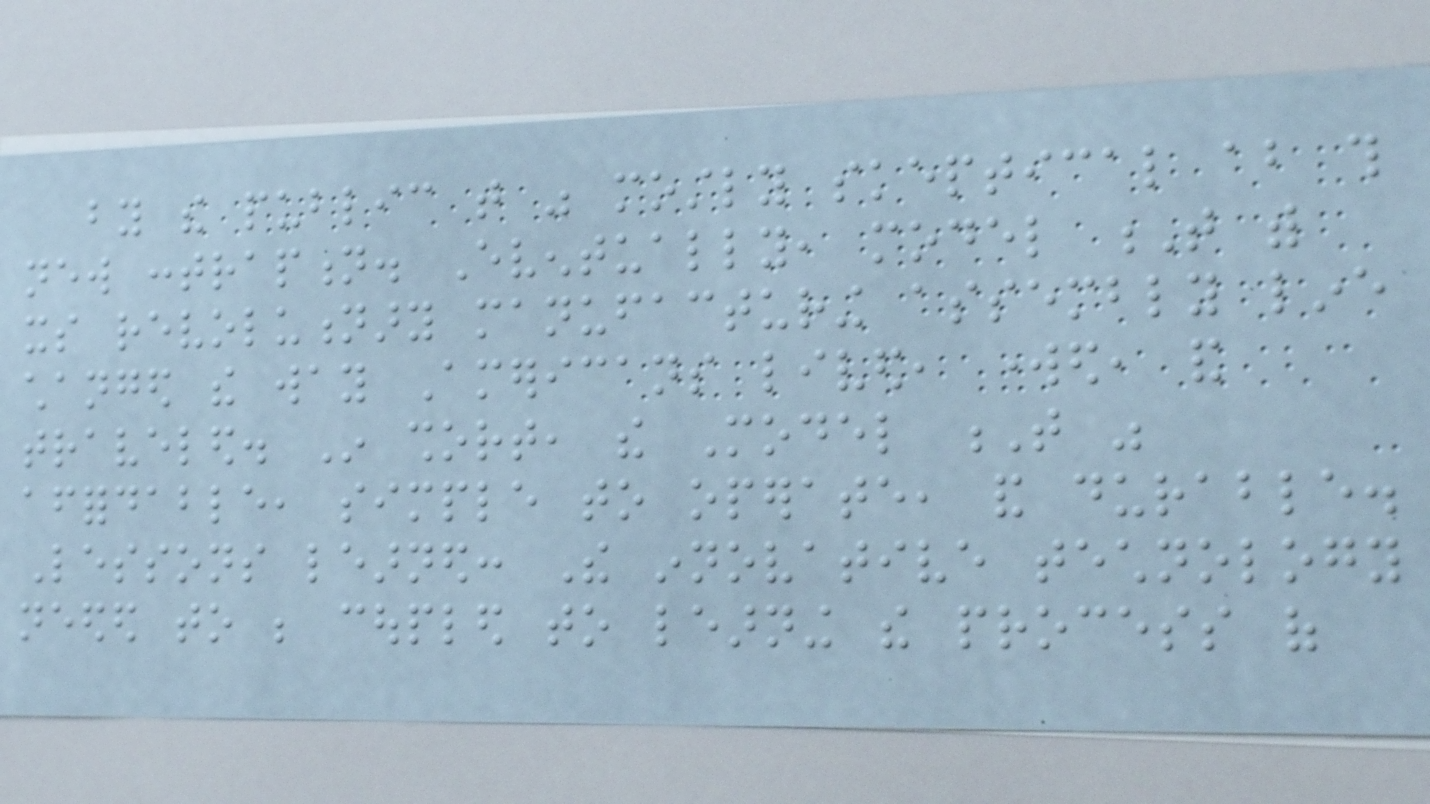by the public that was mostly skeptical about this
new contraption. Eventually, model T with
its revolutionary manufacturing assembly line
changed the way Americans lived, worked, and
traveled. In short, the Model T was
affordable, simple to operate, and durable.
Lessons learned: The innovative technology
needed to be coupled to learning the process of
